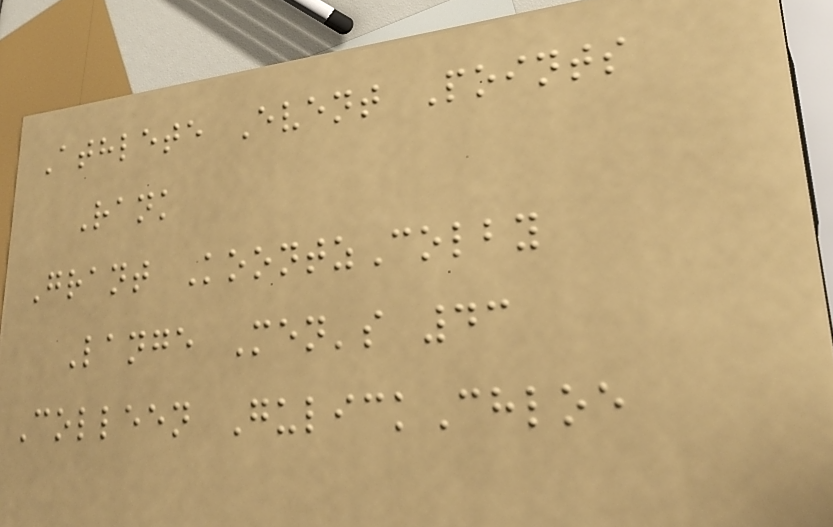Athlete Event Points
Rank
Grant KoontzColby
Lange Men's 43
Colleen GulickChloe
